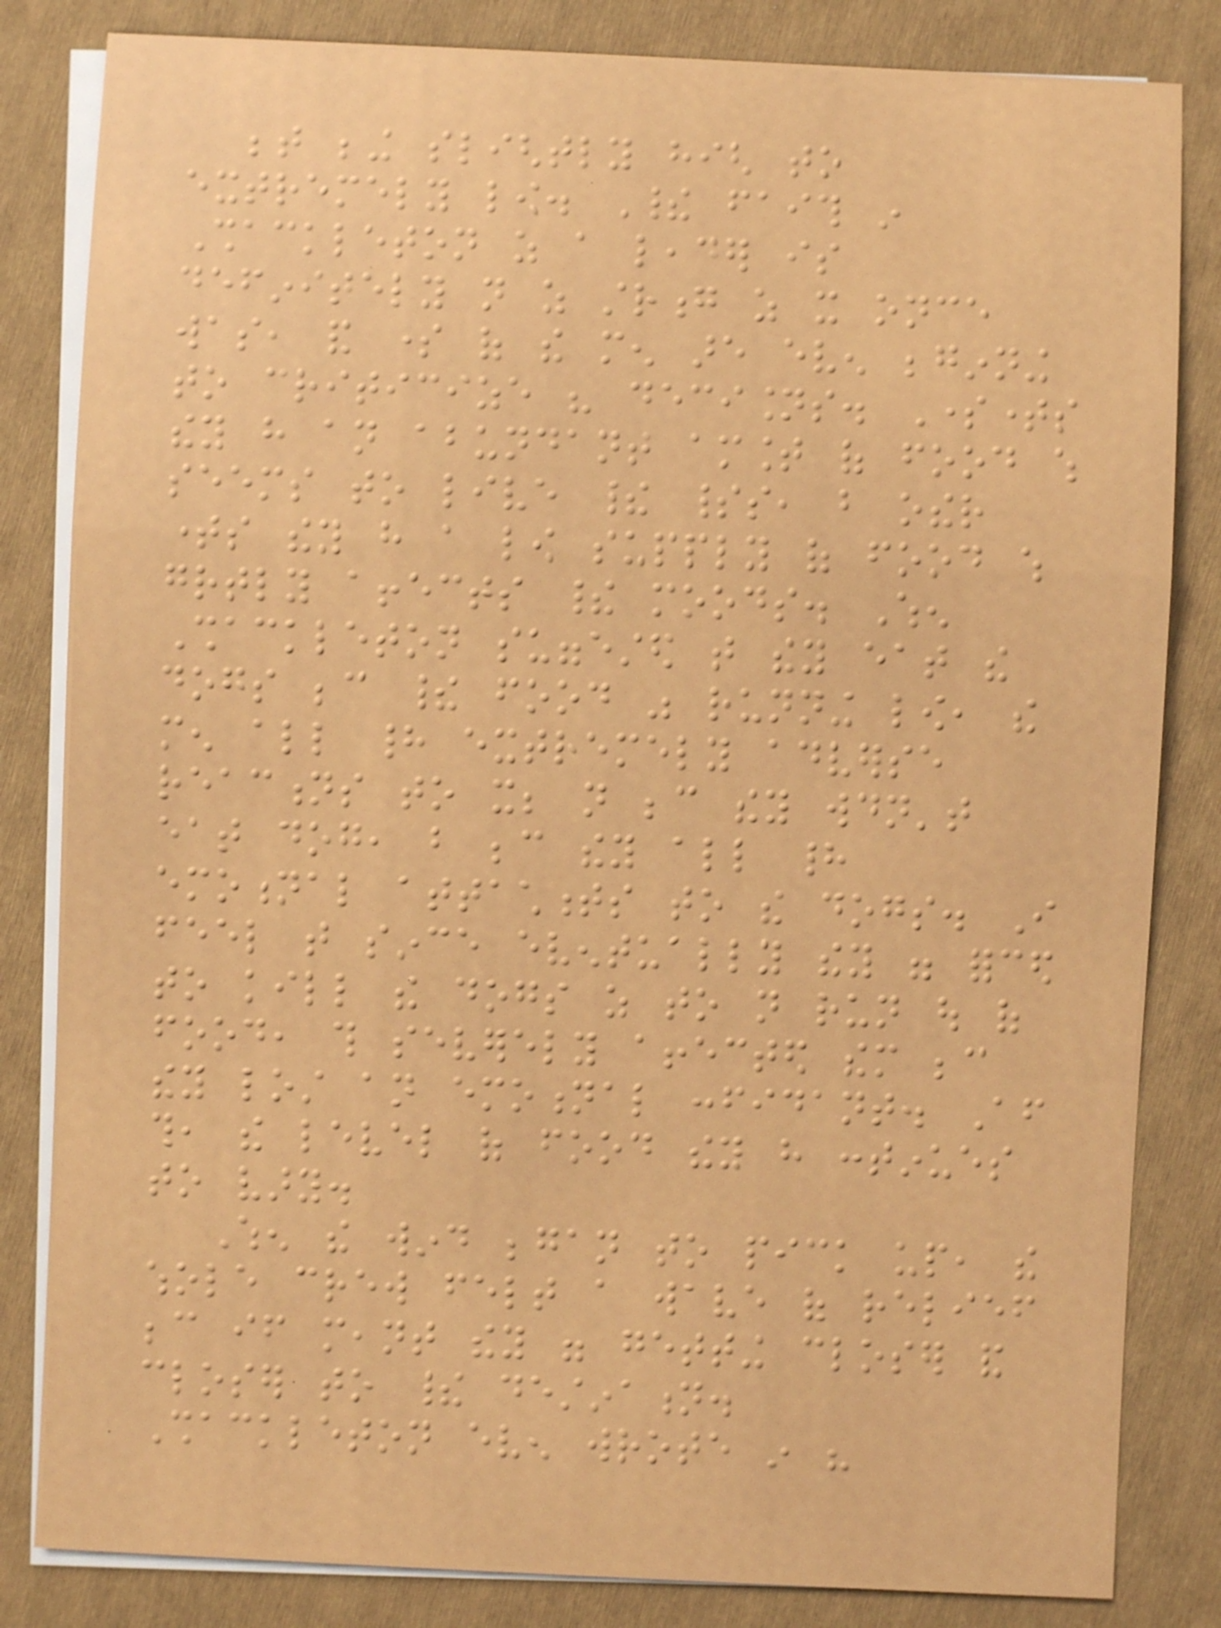between being slightly high to
extremely low. Their faith in
Shackleton as a leader is
definitely not as strong as it once
was, and some of the men are even beginning
to criticize his decisions. Sometimes
they have an abundant amount of food which
seems to live their spirits, but other
times they have a low supply of food which
greatly affects their moods. When
Shackleton suggested that they eat the
dogs because their food was running low, the
men all had extremely adverse
reactions to it; not because they wouldn't
eat dog, but because they all had
emotional attachments to the dogs. I
feel that since eventually they were forced
to kill the dogs as to not run out of
food, this severely affected them because
they lost an emotional confidant. After
this, the level of food they have continues
to vary.
When the wind began to pick up, the
whole crew felt a wave of relief
because if meant they were getting closer and
closer to their destination.
Shackleton even wrote in his
